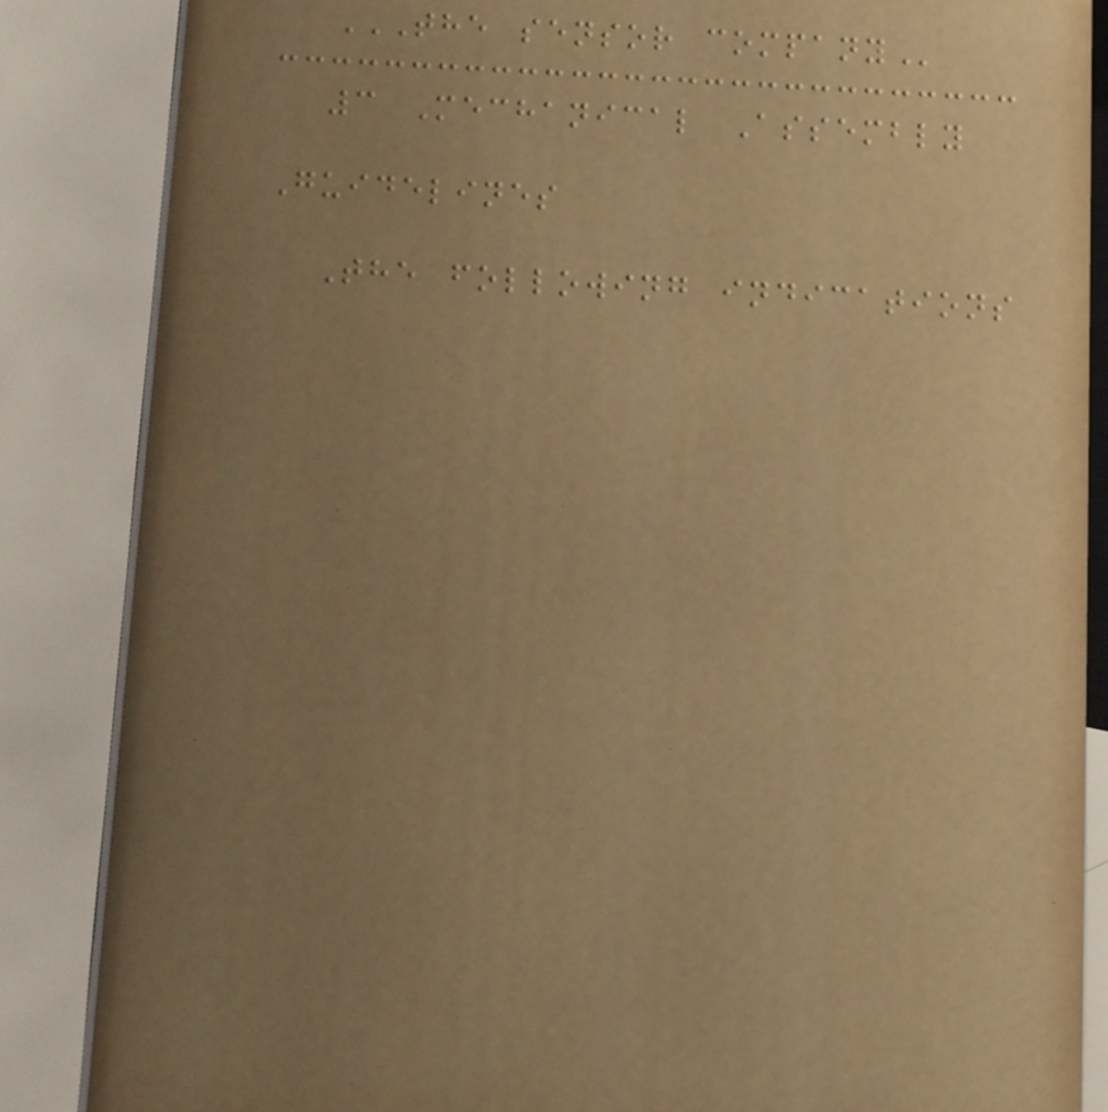THE SENSOR COMPANY
3 Mechanical Assembly
Guidelines
The following indications
